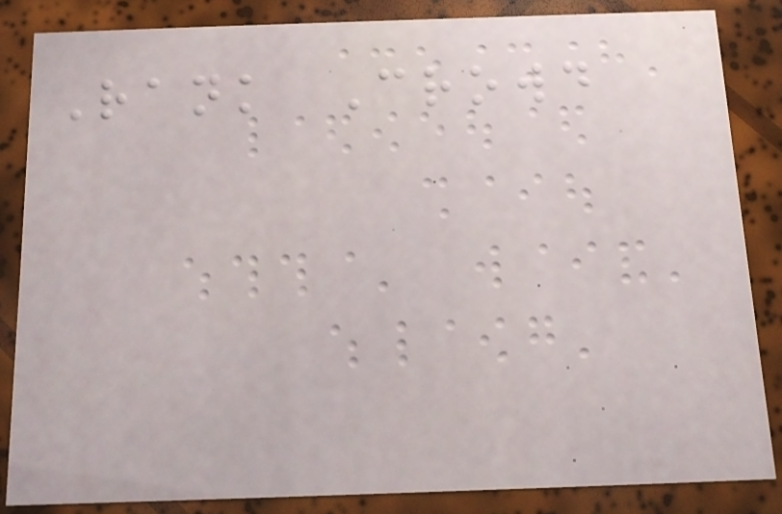Rank Crowd
